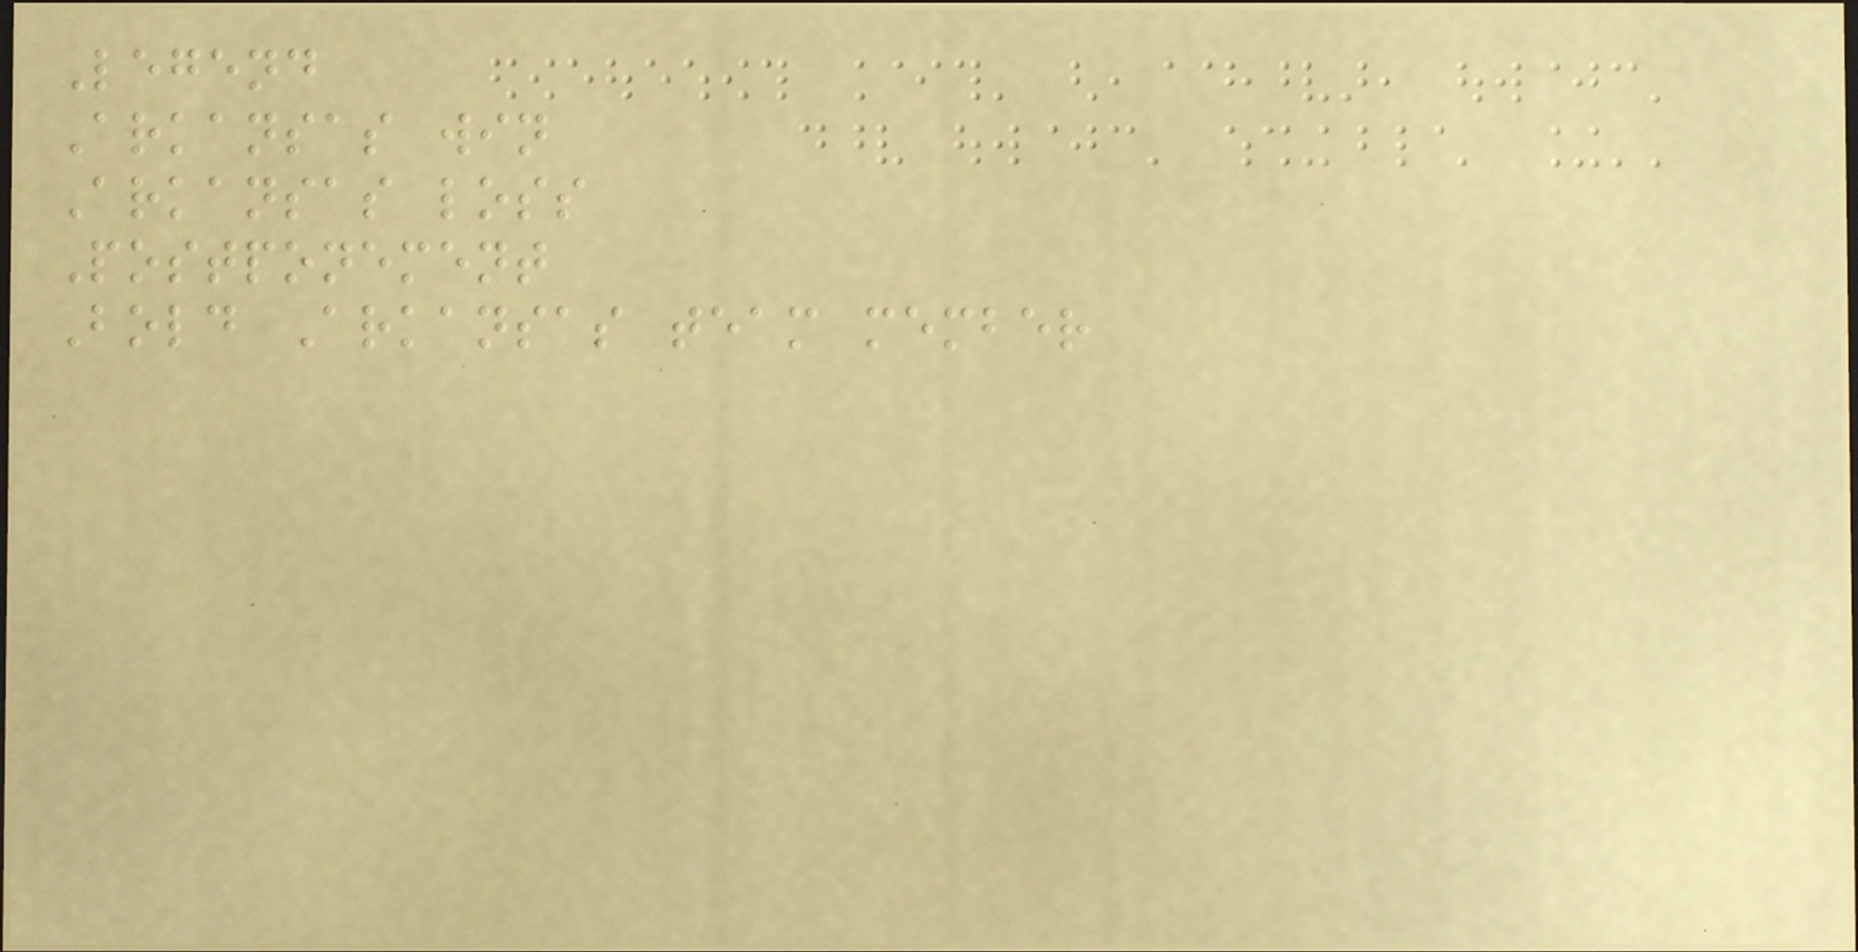Legend
Arkansas win
Arkansas loss
Postponement
Bold Arkansas team member
